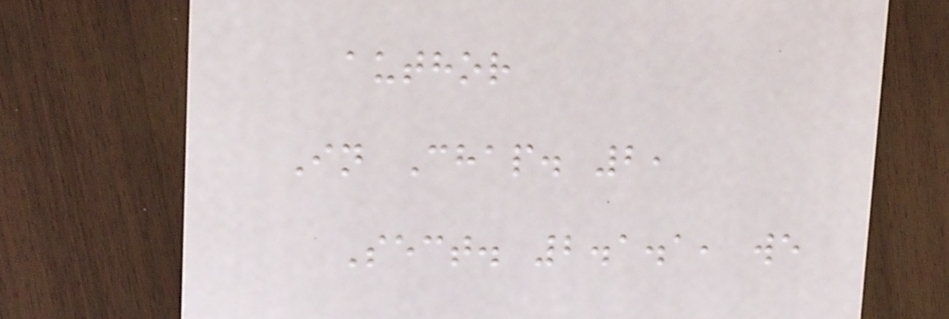author
In Chap. 2,
Sect. 2.1.1, we
